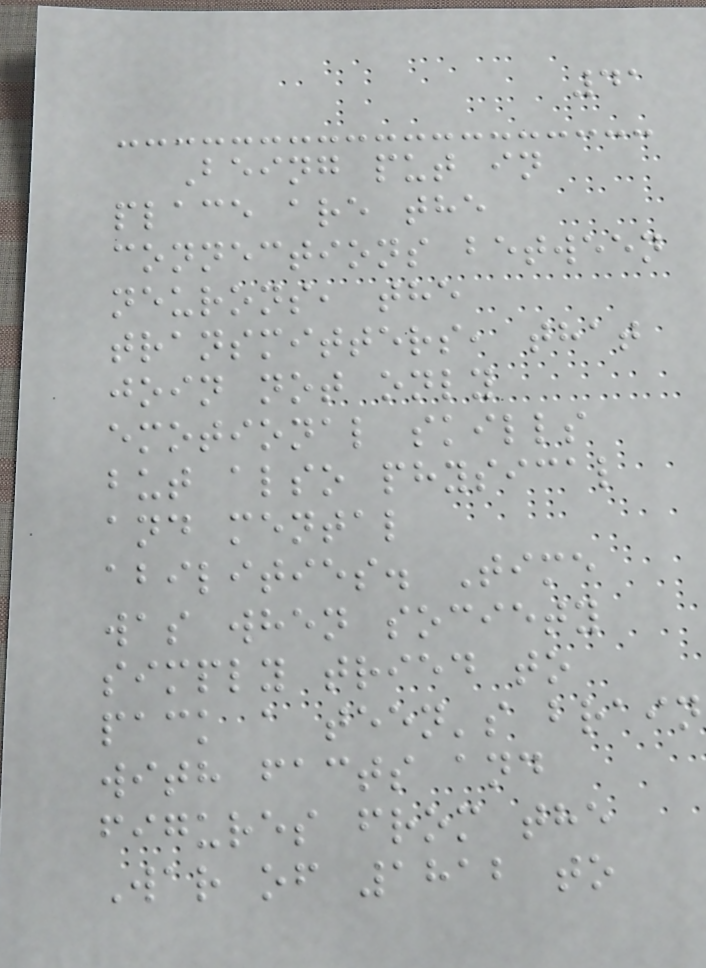41
Being put in
place are the
connections between
neurons, the
transmitters, that
join not only
emotional skills
but also physical
and mental
abilities. Time
was when society
simply tried to
pack a teen's brain
with facts and
figures from the
War of 1812 to
